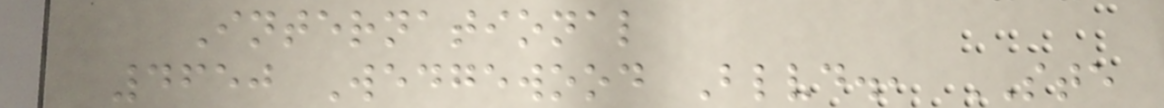International
4650 Wedgewood Blvd., STE
